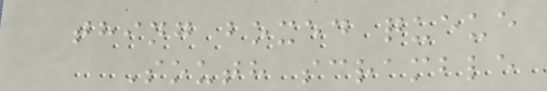thing boxed queue
South scramble
